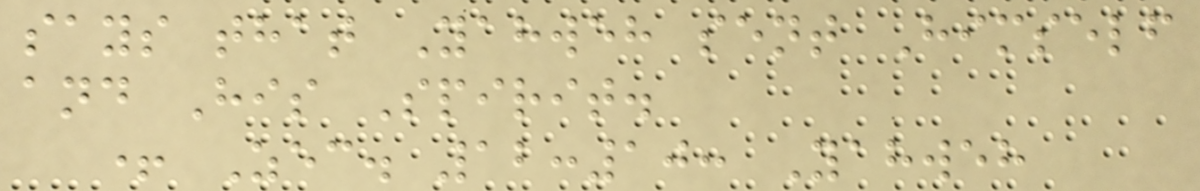says that Yahweh sent Himself
and His Spirit.
+ Zec. 12:10: Yahweh
